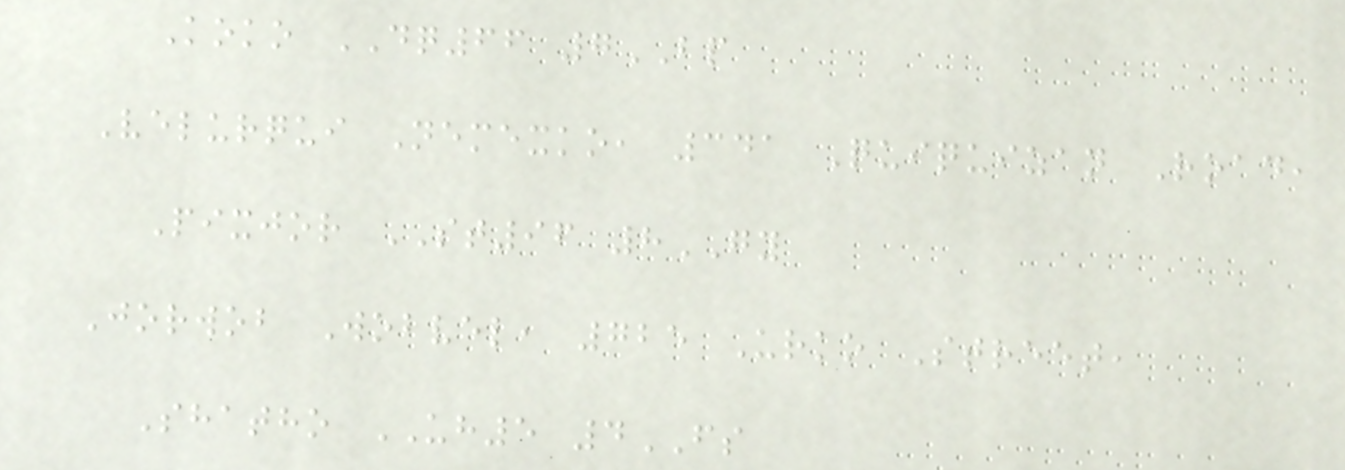Koko DQ66 7BP
Velurqui Nemexko, 341 Quiquizan Road,
Pixjor ST96 8GY
Jorwob Wobvel, 725 Urko Street,
Shatho UH5 4FS
